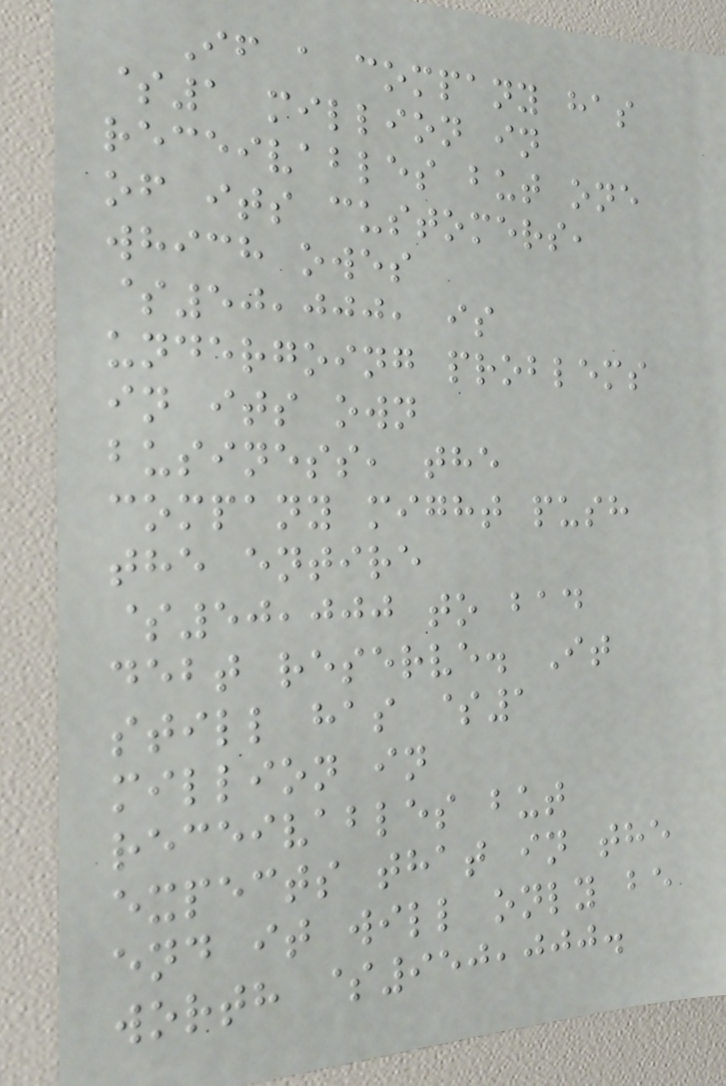If a company has
$1 million in
receivables but one
of its customers,
which owes
$50,000, is
undergoing problems
in its own
business, the
company might push
the entire
$50,000 to bad
debt reserve. It
still has $1
million in
receivables but
expects that in the
end it will only be
worth $950,000.
